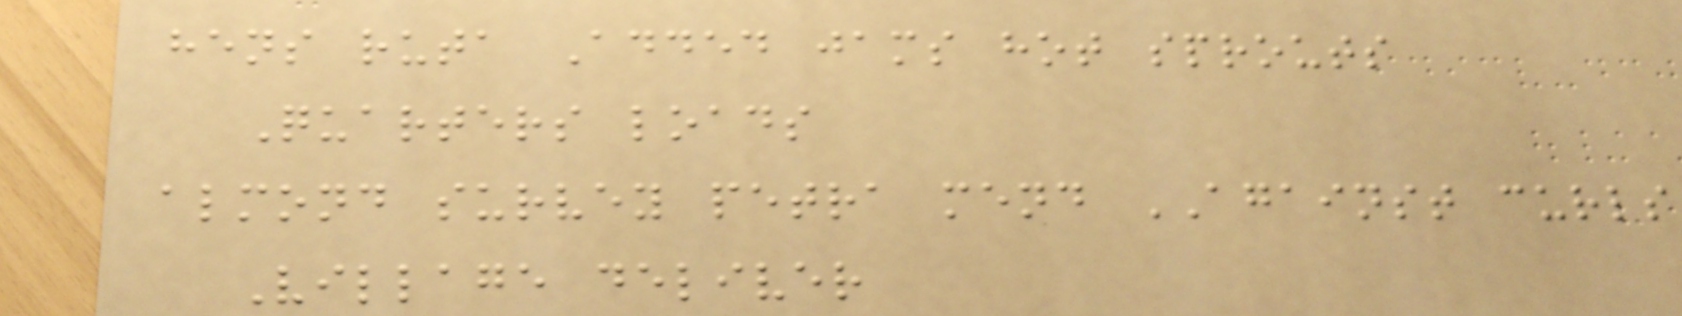hens ruta Added jams hot sprouts
Quarters loads
almond survey petra mend AGAINST curls
Village deliver
